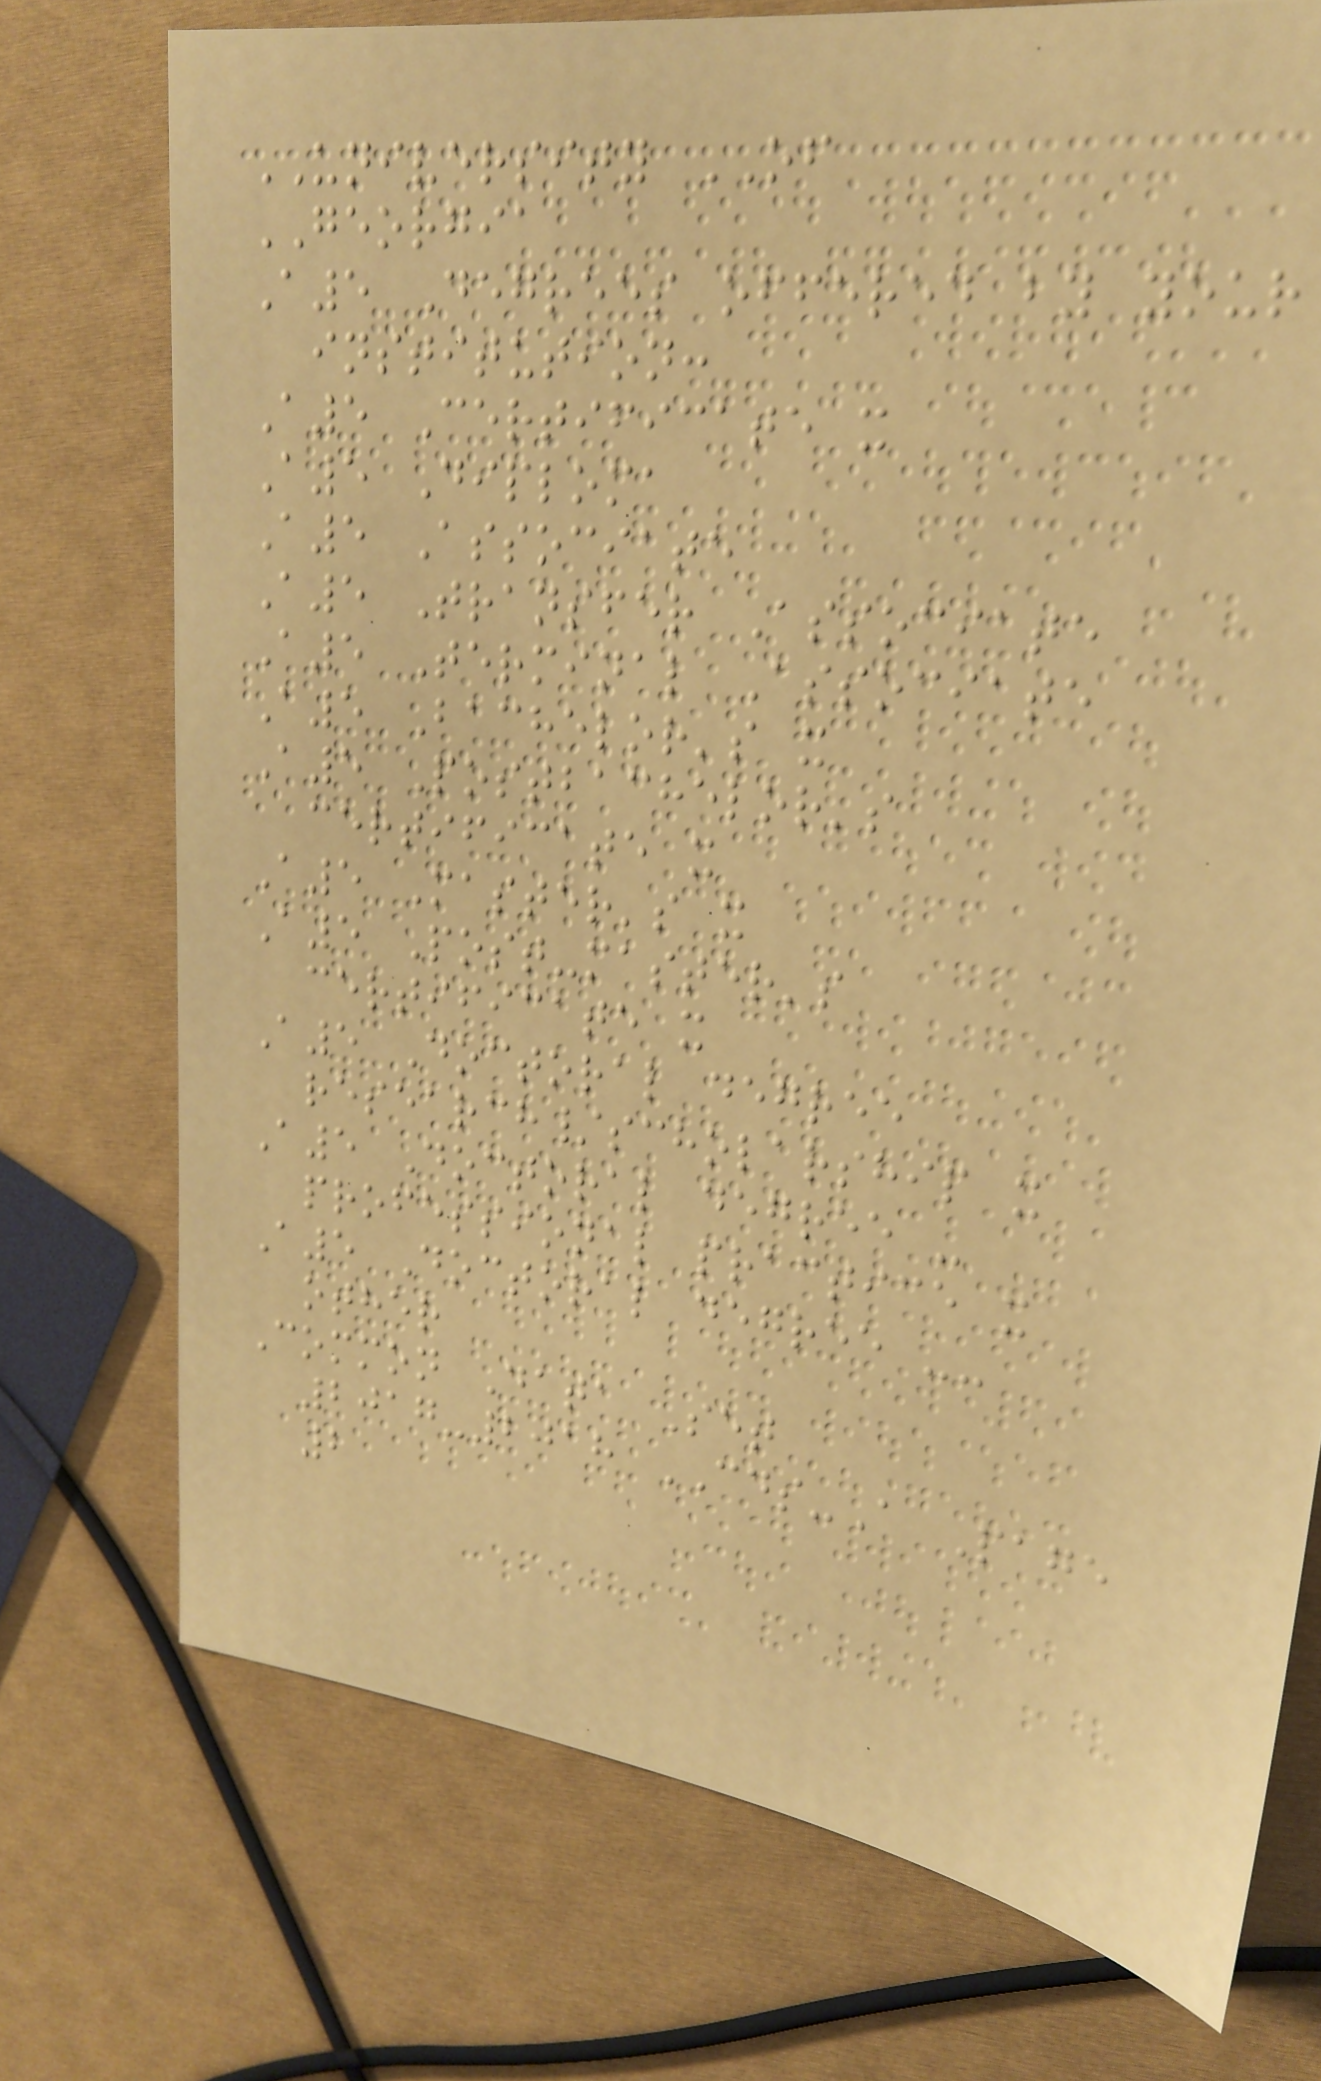UNIVERSITY OF
GEORGIA
A5 Degrees offered by your
institution:
A5 Certificate x
A5 Diploma
A5 Associate
A5 Transfer Associate
A5 Terminal Associate
A5 Bachelor's x
A5 Postbachelor's
certificate x
A5 Master's x
A5 Post-master's
certificate x
A5 Doctoral degree
research/scholarship x
A5 Doctoral degree -
professional practice x
A5 Doctoral degree --
other
Common Data Set
2017-2018 CDS-A Page
2
